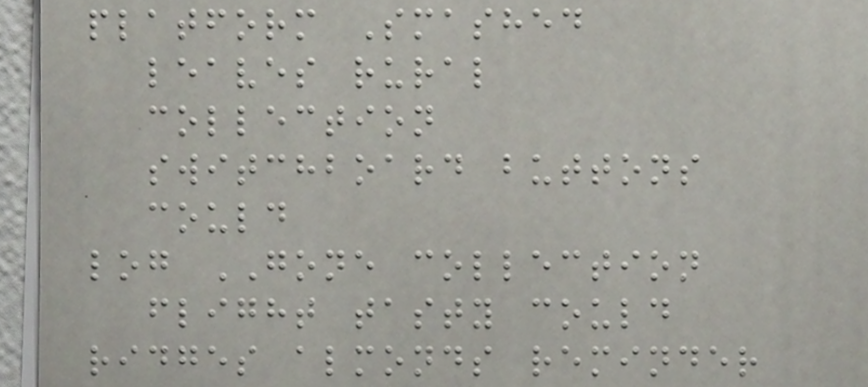platform Smashed
leaves rural
collection
switchboard buttons
could
log GONE collection
flight tasty could
ridges almonds reminder
